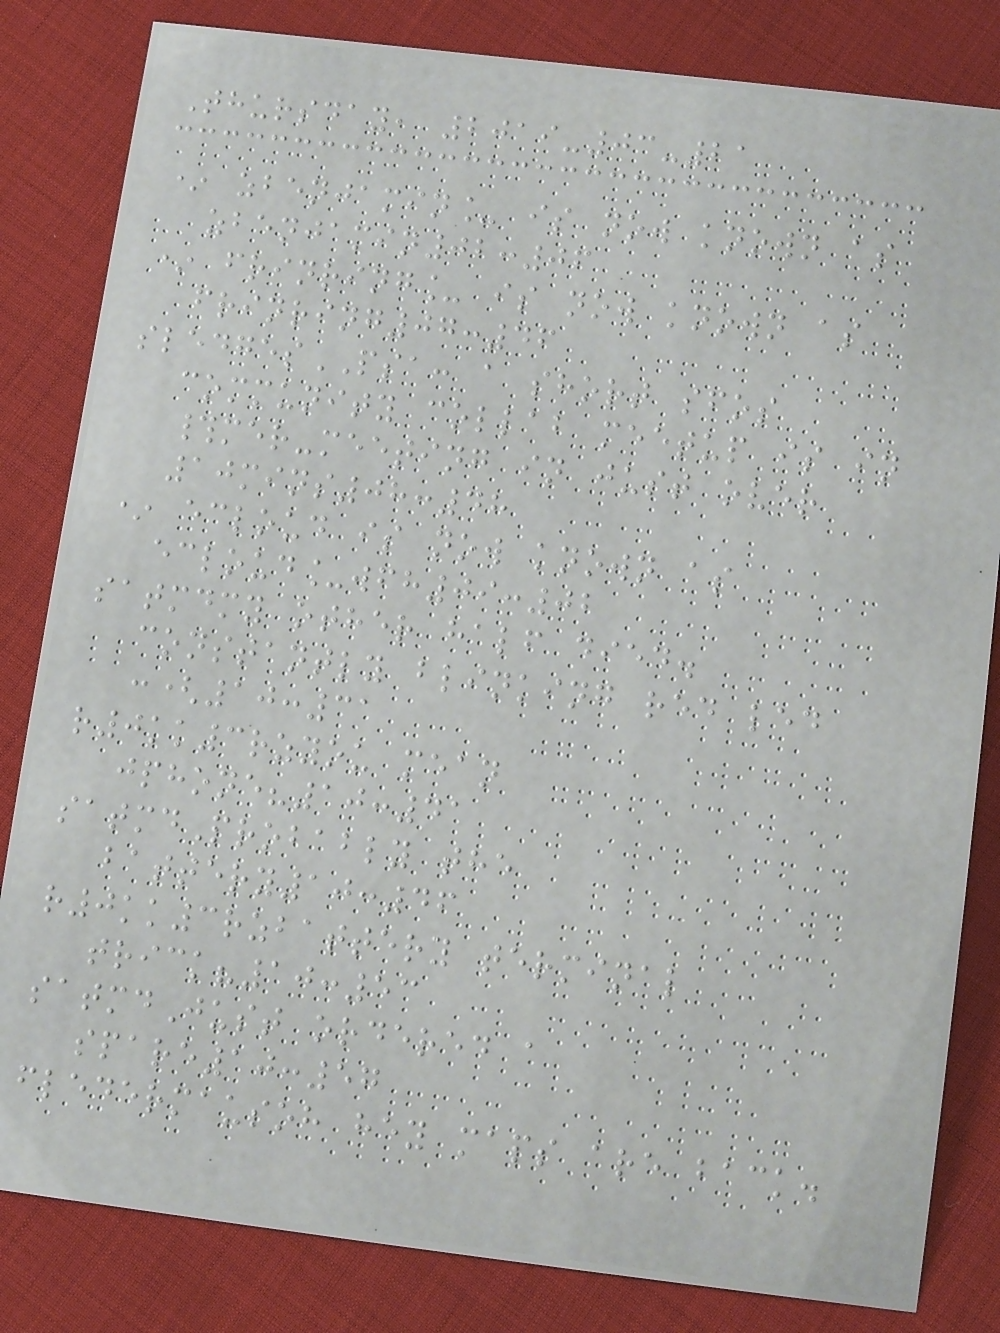Thursday, 2019-03-21
* zbenjamin_ is now known as
zbenjamin02:06
* frinring_ is now known as
frinring07:46
sledgesPSA: a short sfos
community collab meetup is in
#mer-meeting in just over
10mins08:48
* ecloud is now known as
ecloud_wfh09:02
satmdmy other half died.
constantly blinking red led
:(10:31
r0kk3rzyou mean
jphone?10:41
satmdProbably the
battery10:46
r0kk3rzbattery terminal
trick?10:53
satmdJust ordered a
spare10:57
fledermausoh hey maps are back.
